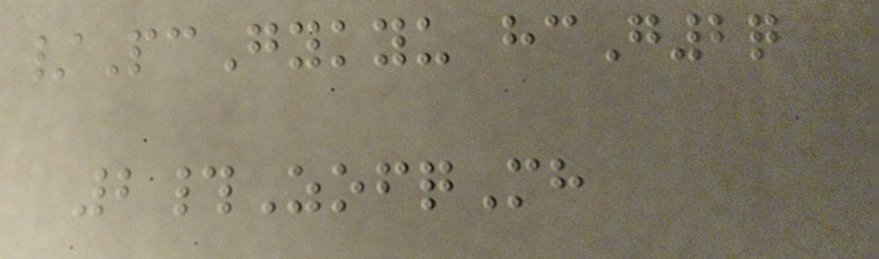/PcGykyu hcG2q
2#ZofqMh
